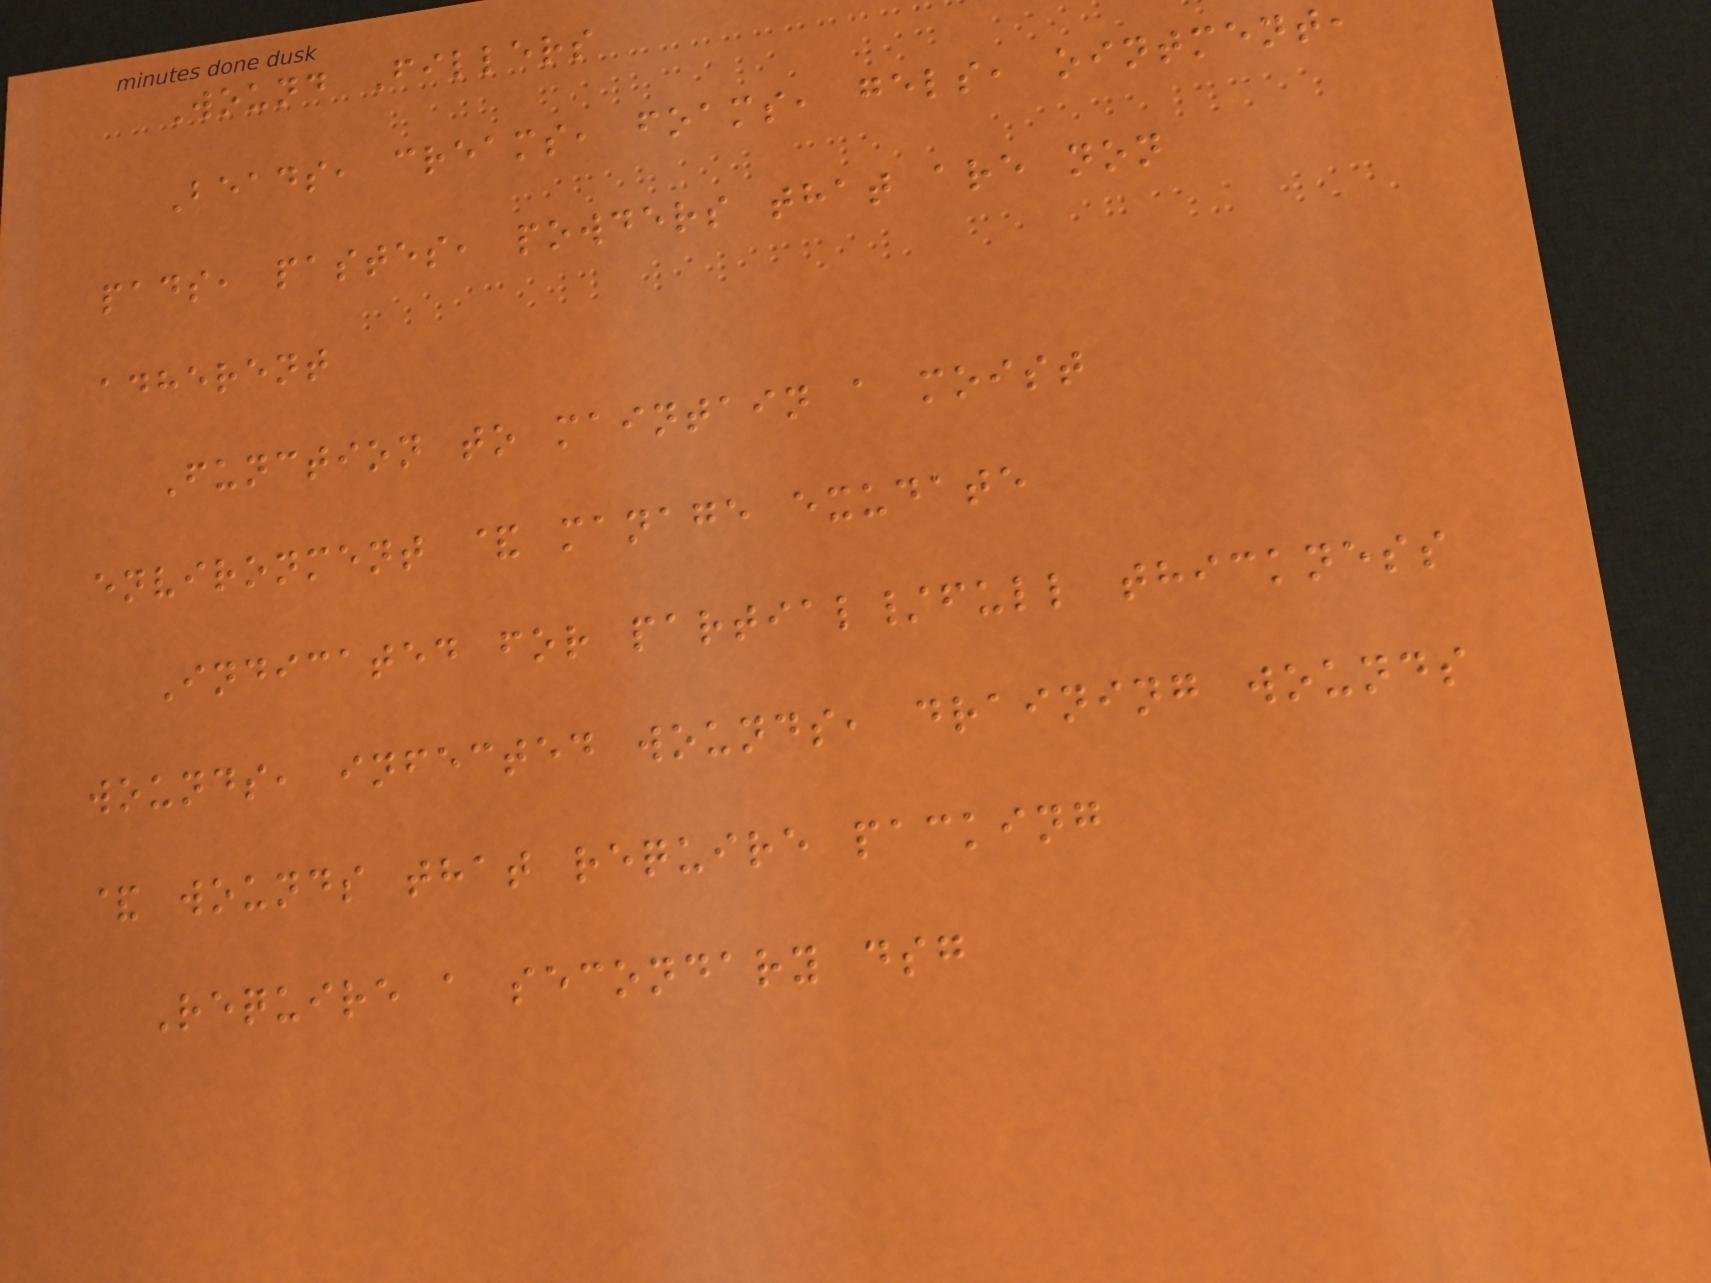Wound Fillers
Beads, creams, foams, gels, ointment,
pads, pastes, powders that are non
adherent
Function to maintain a moist
environment & manage exudate
Indicated for partial/full thickness
wounds, infected wounds, draining wounds
& wounds that require packing
Require a secondary dsg
